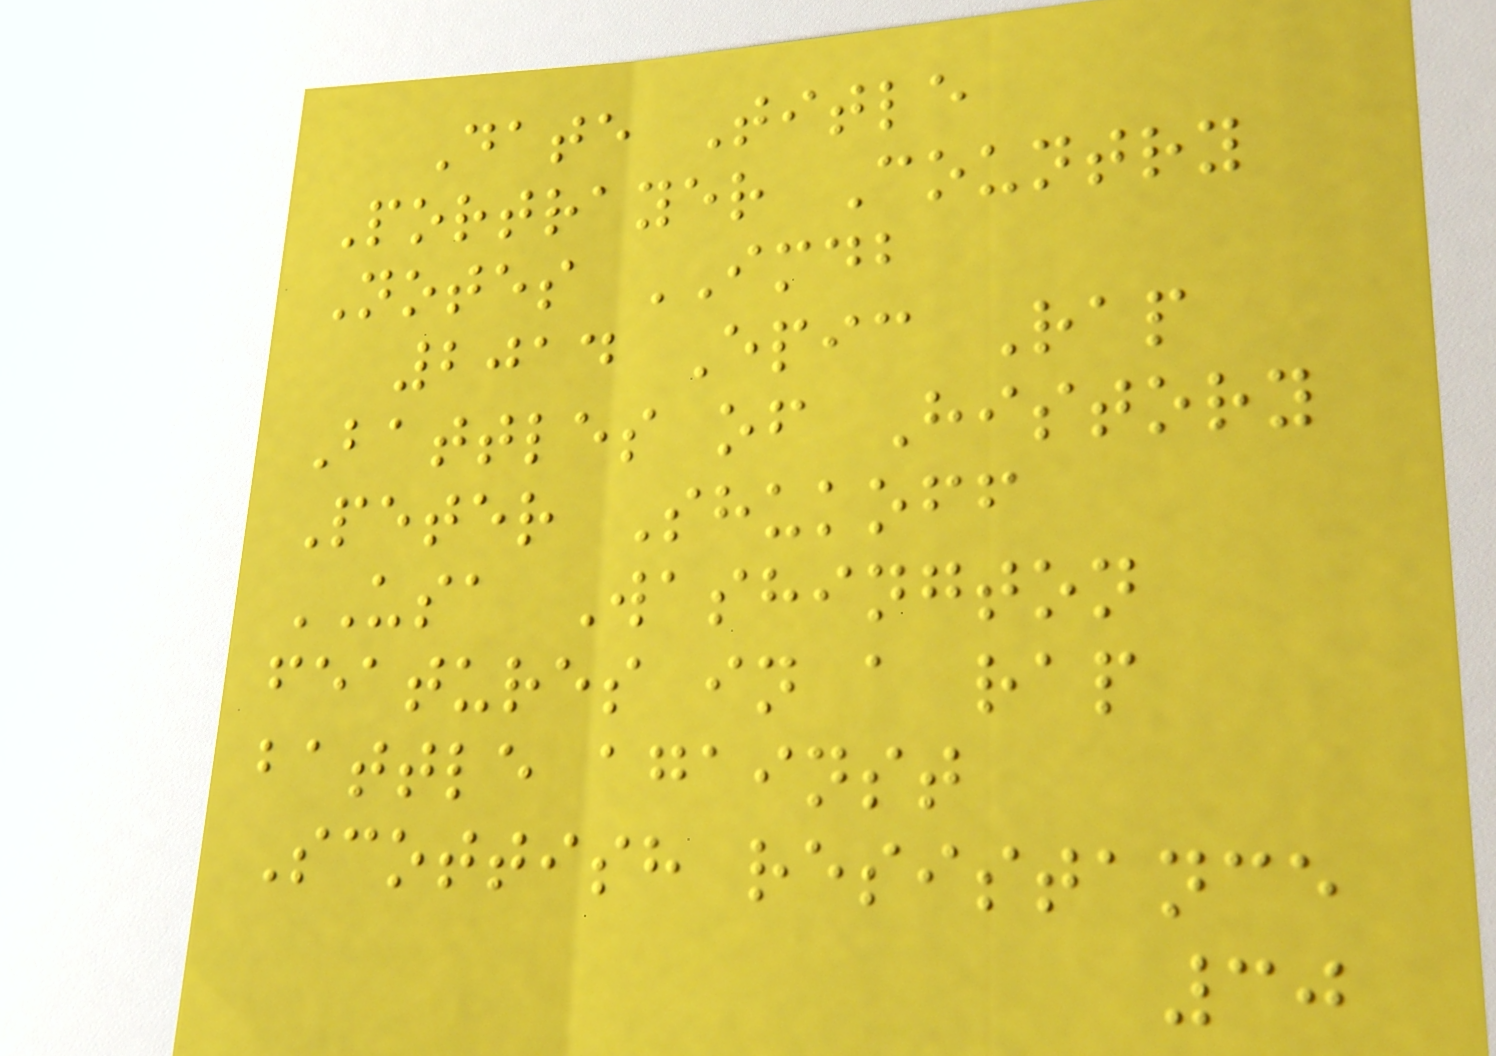Date Title
Portrayer Country
Notes IMDB
2014 Epic Rap
Battles of History
Peter Shukoff
USA Washington
features in a rap
battle against
Scottish resistance
30
